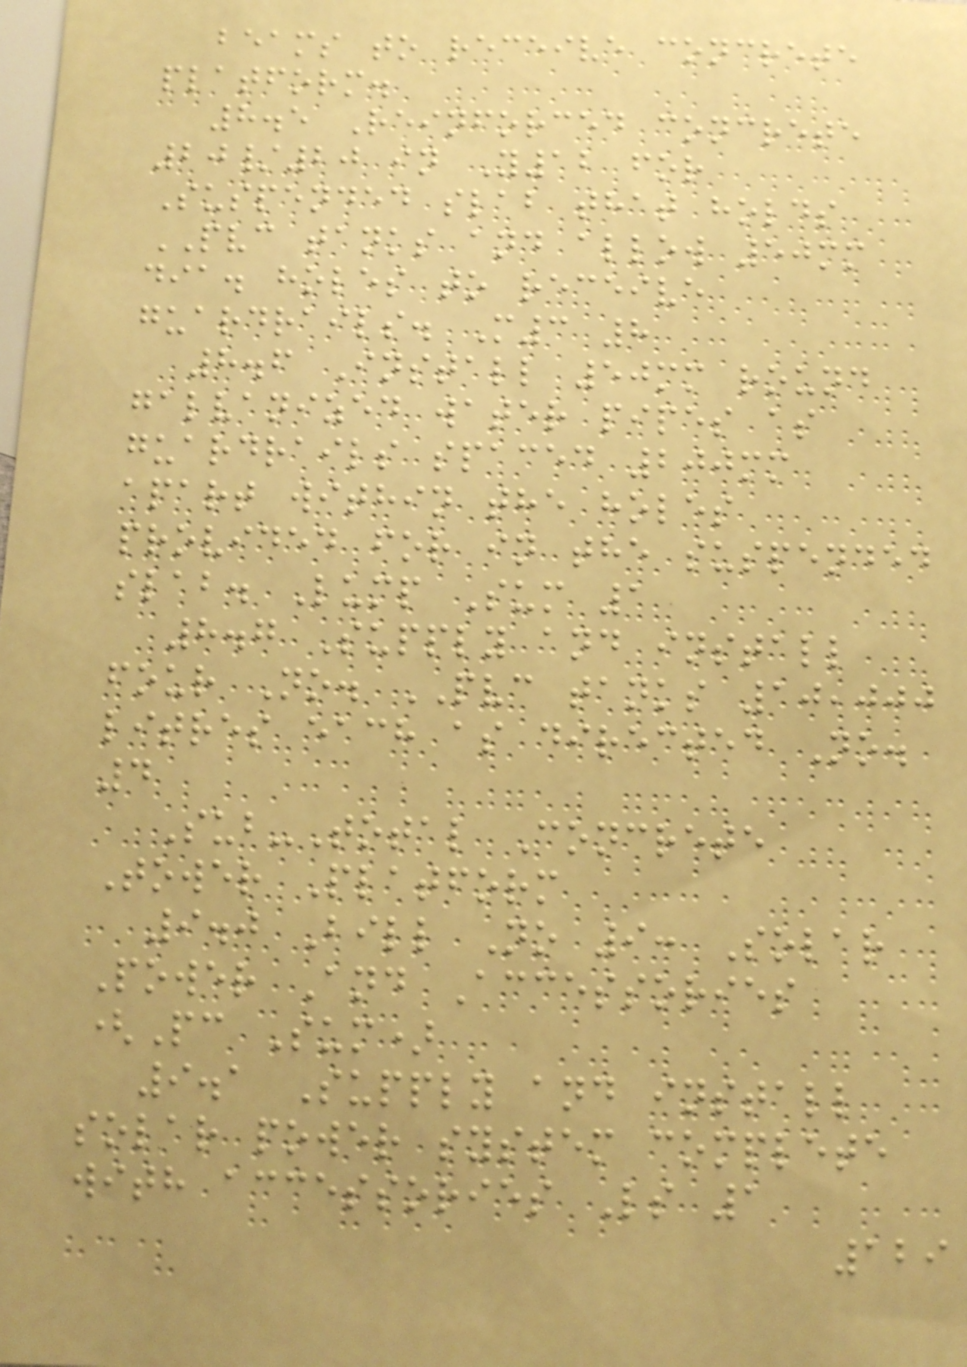beams to receive concrete
platform.
8.5 Reinforced concrete
20/20 in Y12 for
Suspended slab that holds
PVC tanks and allow 50mm
dia. holes to receive
guardrails. M3 8
8.6 Install 50mm round
galvanized water pipes as
guardrails spaced 200mm
apart within the holes
provided for in the suspended
slab. Lump Sum 1
8.7 Supply and install
four No. PVC tanks 10,000
litres each as directed No.
4
Sub-Total Concrete
Tower Platform
9.0 Bill No 9: Solar
Power And Accessories
(Pc Sum)
9.1 Supply and install
solar power system complete
with accessories Ls 1
129
